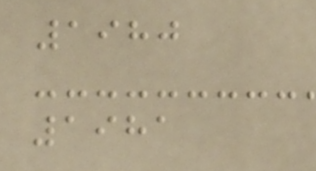1980
1981
